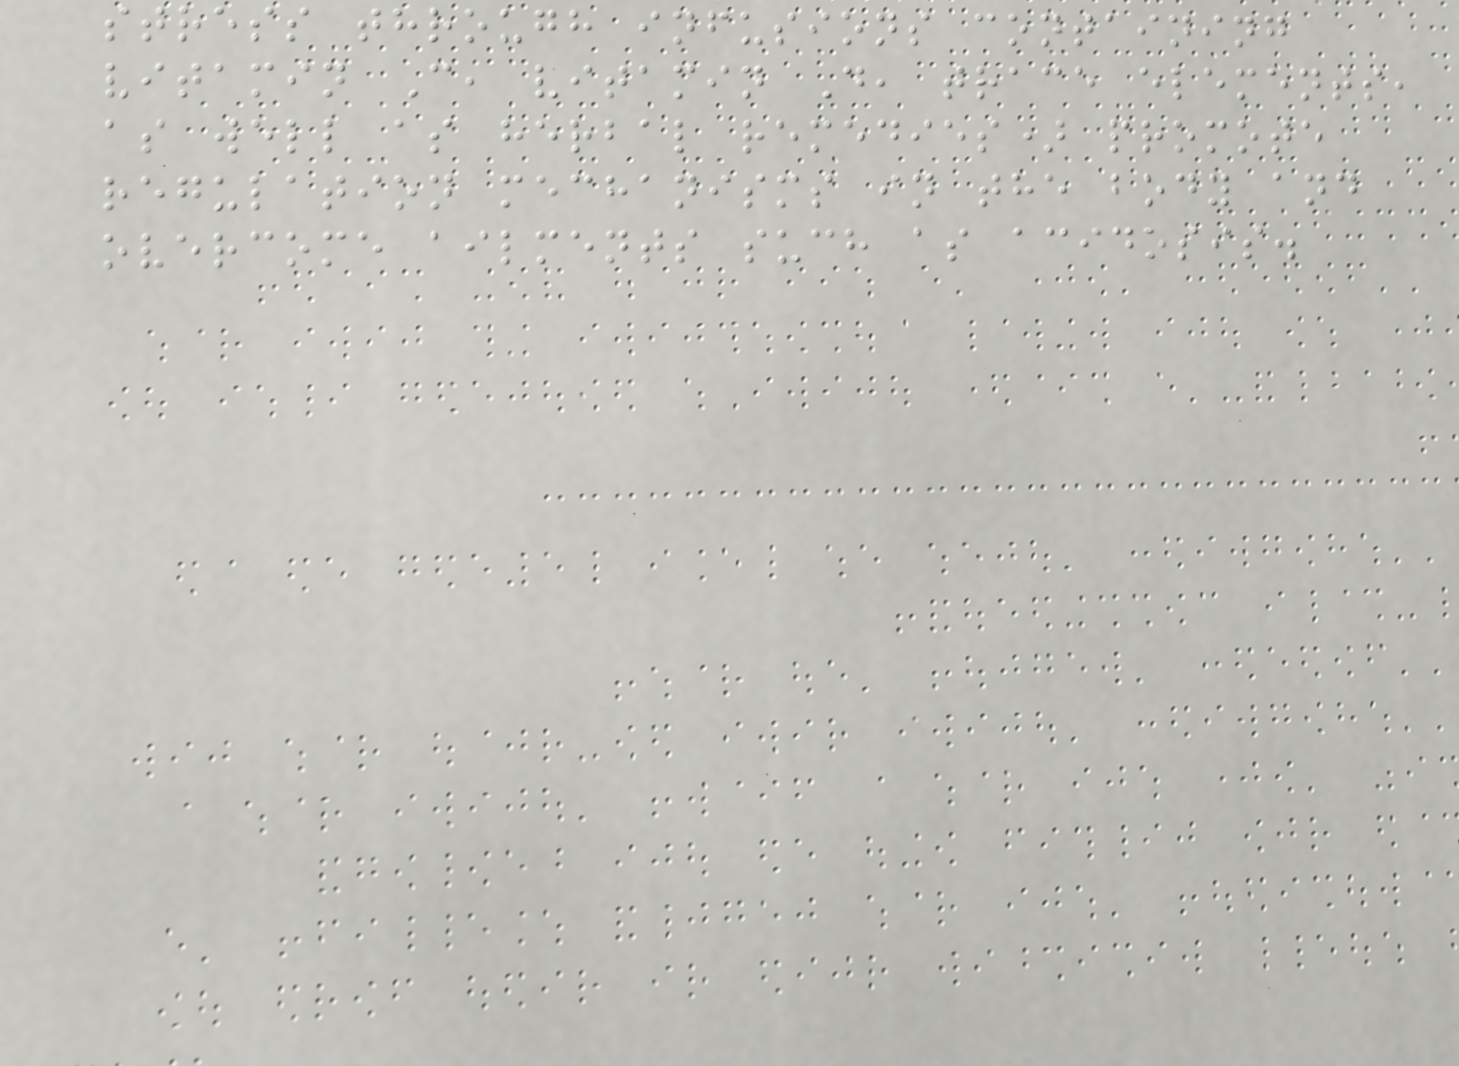stress through infusions containing
vitamin C, vitamin D, trace elements,
as well as herbal remedies) promote
regulation mechanisms in the body and
overcome ailments such as acidosis.
